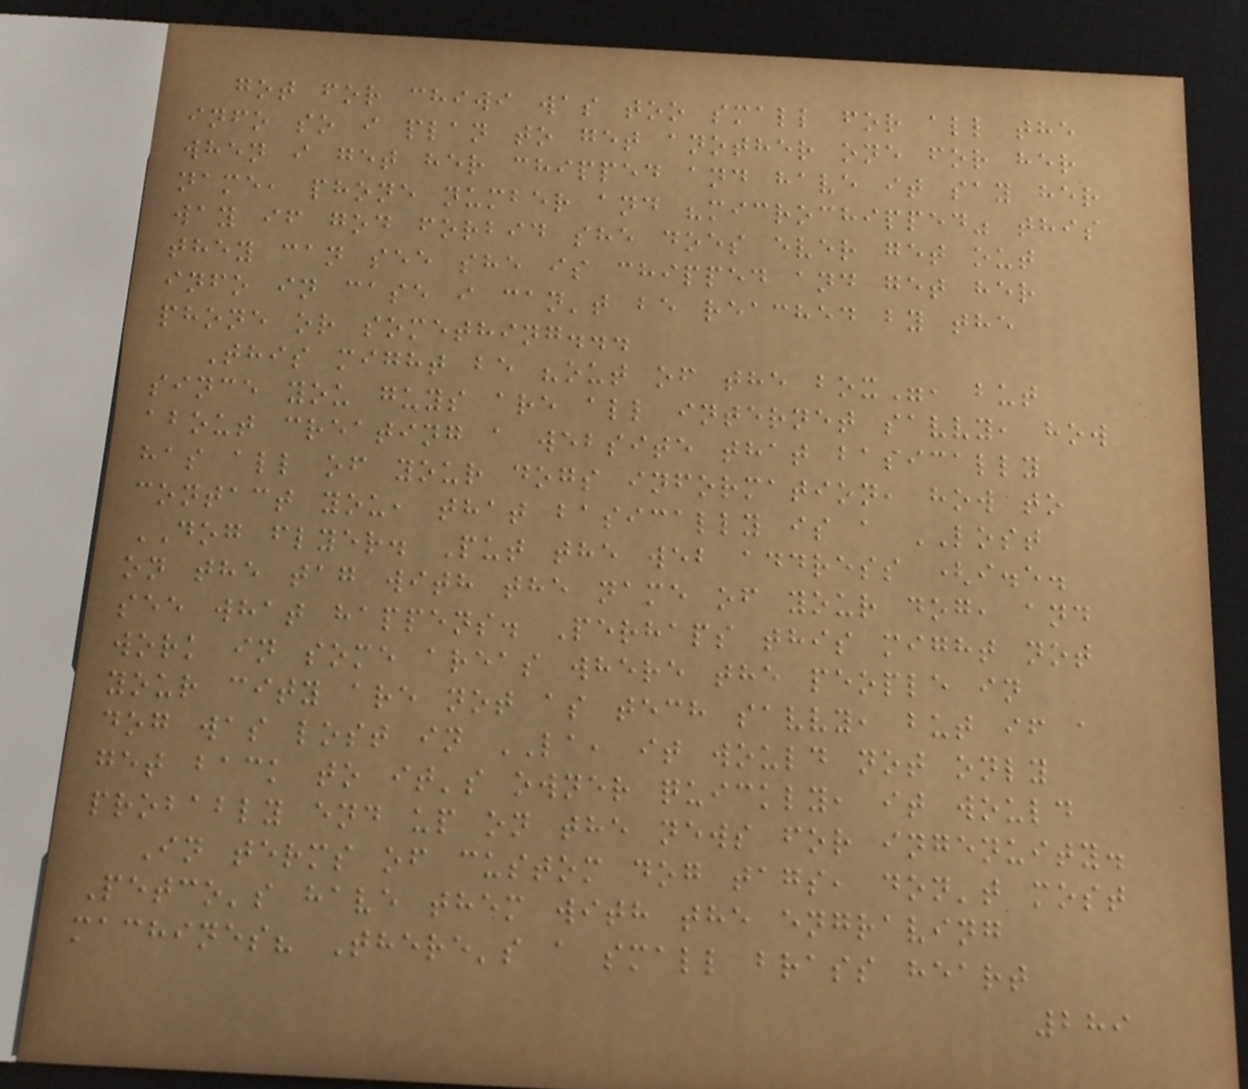got for chiwi was too small for all the
info so i plan to get another one for her
when i get her chipped and have it say her
name, phone number and "microchipped" this
way if god forbid she does ever get out
they can see she is chipped and get her
info in case i can't be reached by the
phone or something...
This might be "out of the box", but
since you guys are all internet savvy, how
about creating a website that basically
has all of your dogs information, how to
contact you, that basically is a LOST
DOG flyer. Put the web address (i.e.
on the tag with the name of your dog, and
see what happens. Perhaps this might not
work in some areas where the people in
your city are not as tech savvy, but if a
dog was lost in LA, it would not only
get back to it's owner quickly, it would
probably end up on the news for ingenuity.
In terms of custom dog tags, don't most
Petco's have them with the engraving
machines? There's a small brass heart
289
